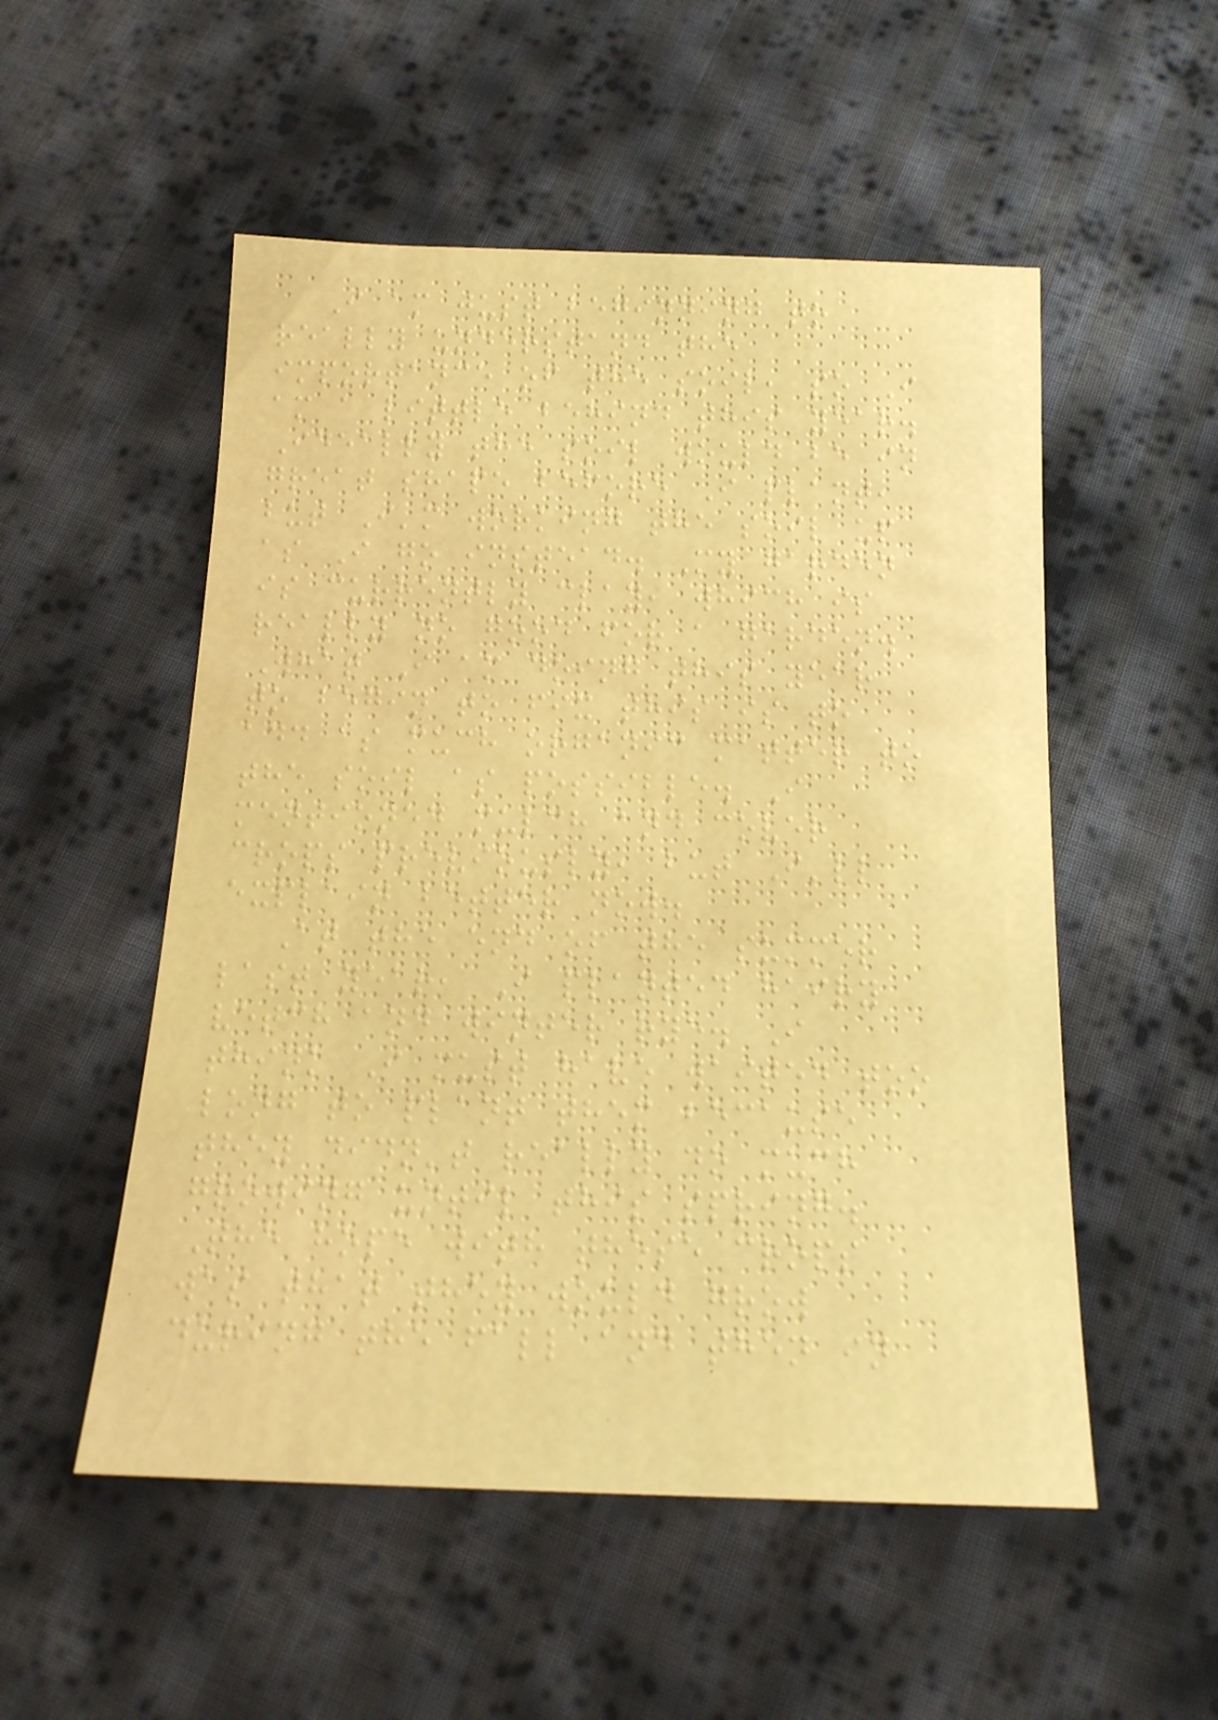I am just beginning to
really understand the
importance of the soil, so I
am a little behind this year.
Ideally the soil would be in
great shape before I plant,
but I'm working the soil up
as I go instead. My garden
is currently clay, which is
really no good for a garden.
What I am doing this year
to begin to fix this is to
add as much organic matter to
the soil as possible. I
mentioned mulch and cover
crops previously, but I'll
explain better now.
At the end of the summer
last year, I planted hairy
vetch and winter rye. I
think I must have waited too
long to plant them because
they didn't really do much
growing until this spring.
The hope with these crops
was that they would grow
during the fall and then in
